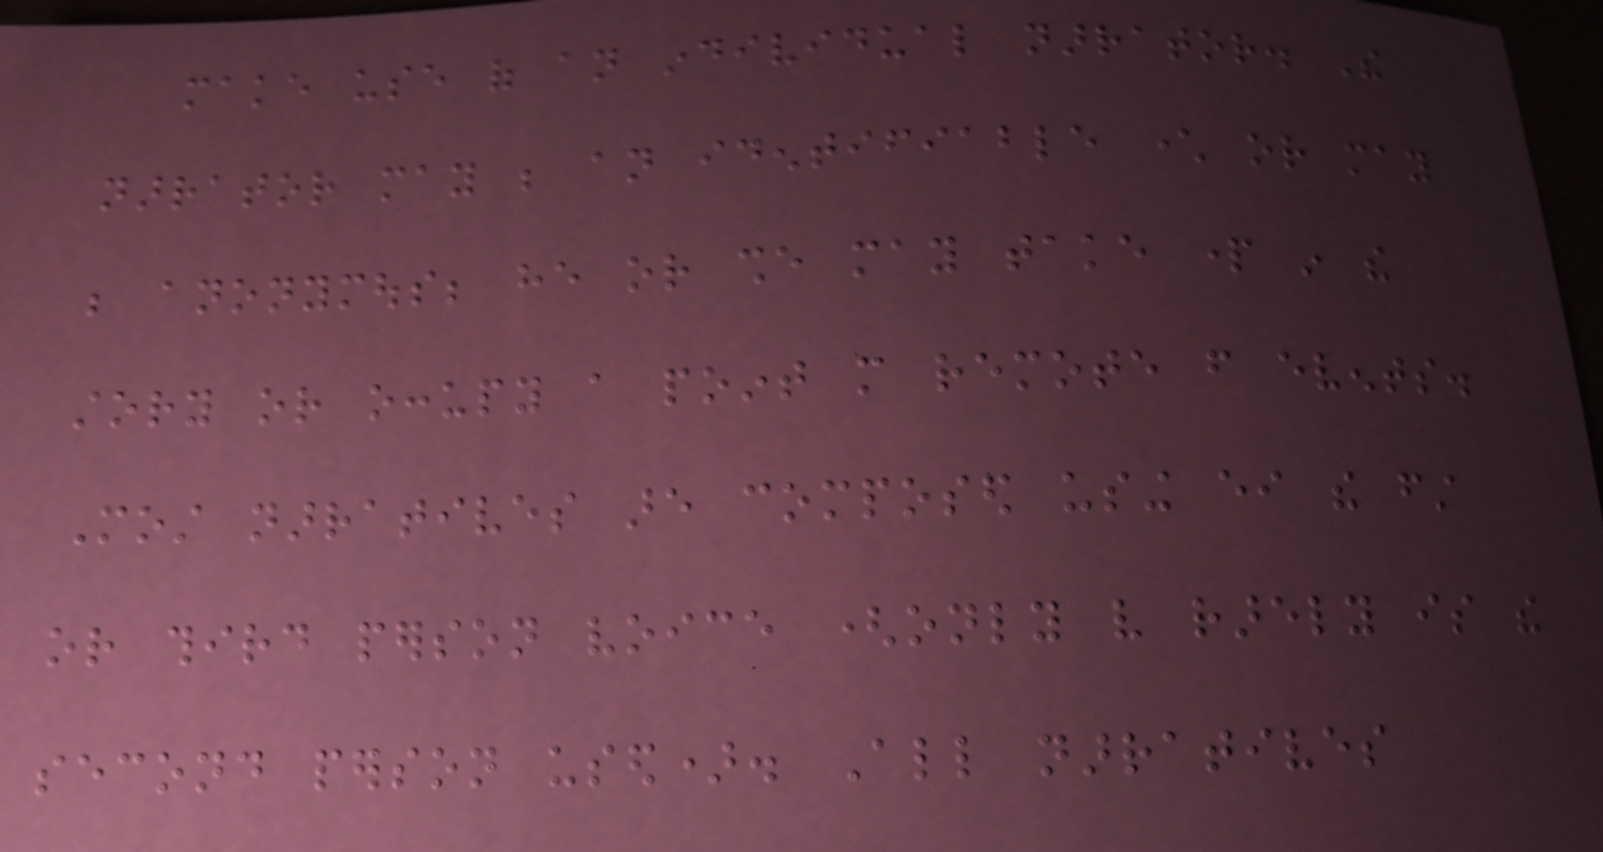make use of an individual narrator. The
narrator may be an identifiable character or may
be anonymous; he or she may take part in the
story or occupy a point more remote from events.
Most narratives are composed using either the first
or third person voice (only very rarely is the
second person used). All narratives
